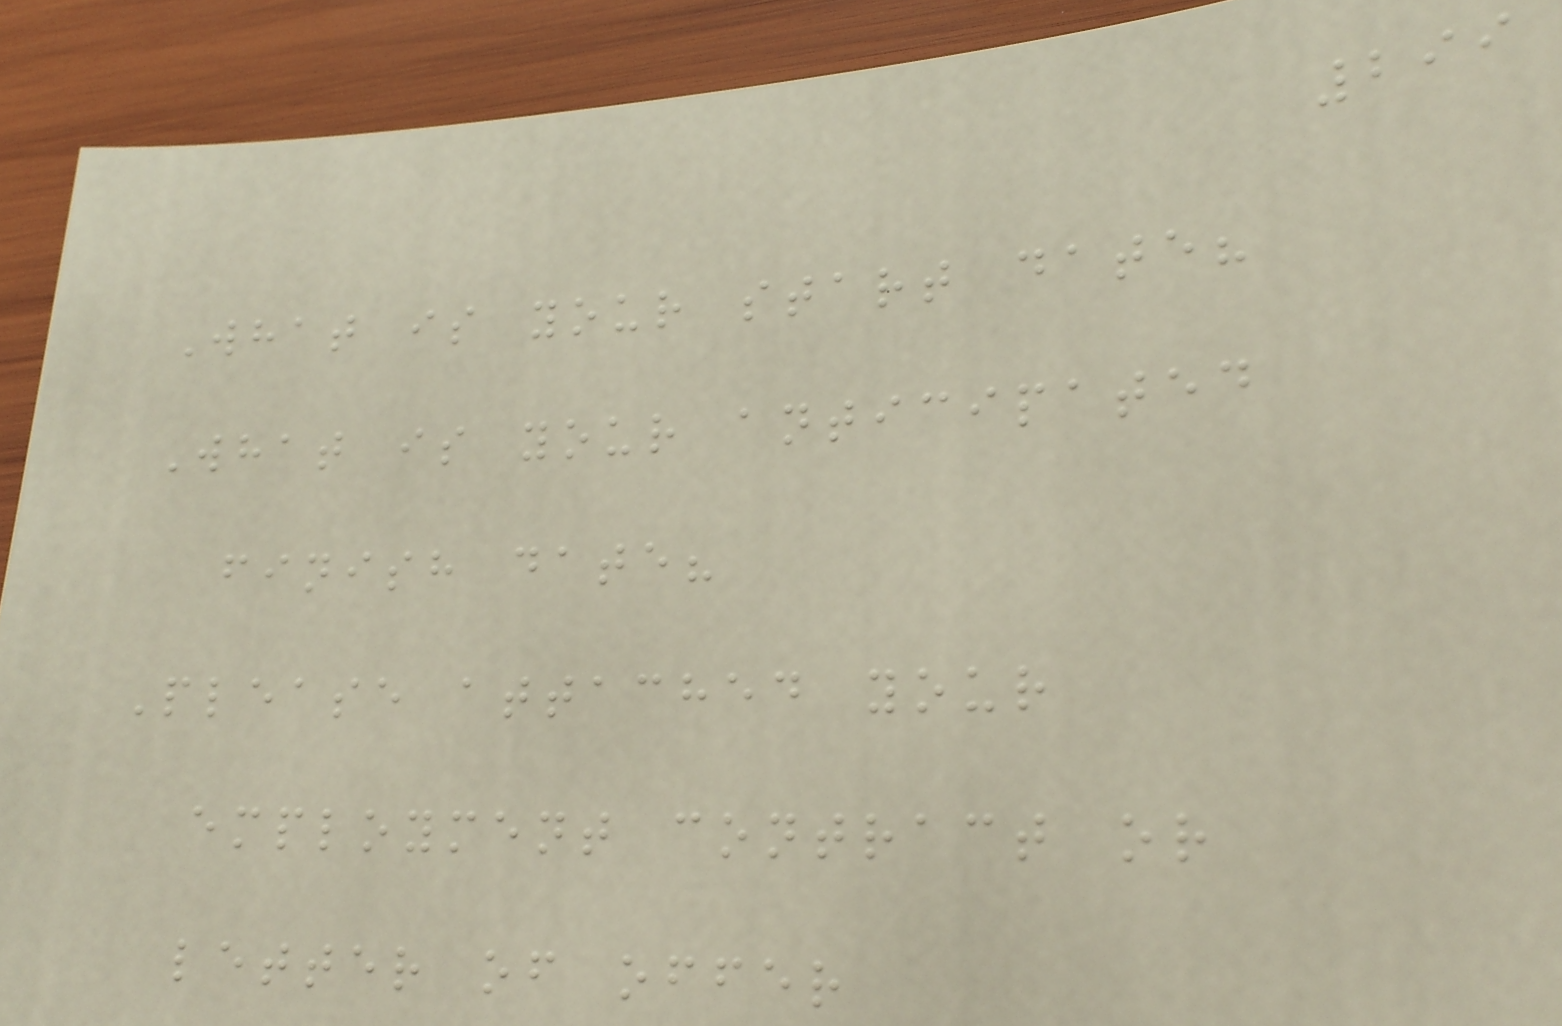299
What is your start date?
What is your anticipated
finish date?
Please attached your
employment contract or
letter of offer
